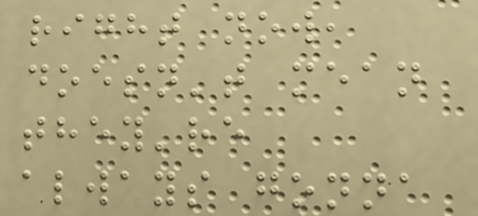right now,
doesn't mean
they're
always gonna
